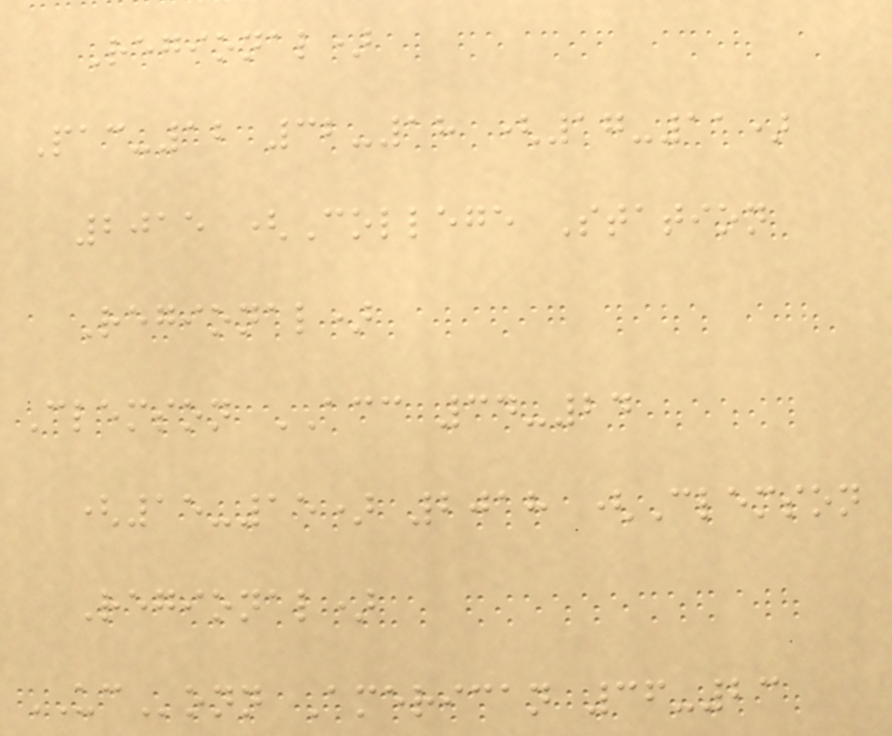Regional)
Pac-12 32-18 (17-11)
2015 (College Station
Regional)
Clemson ACC 34-24
(15-15) 2018 (Clemson
Regional)
UConn American 36-23
